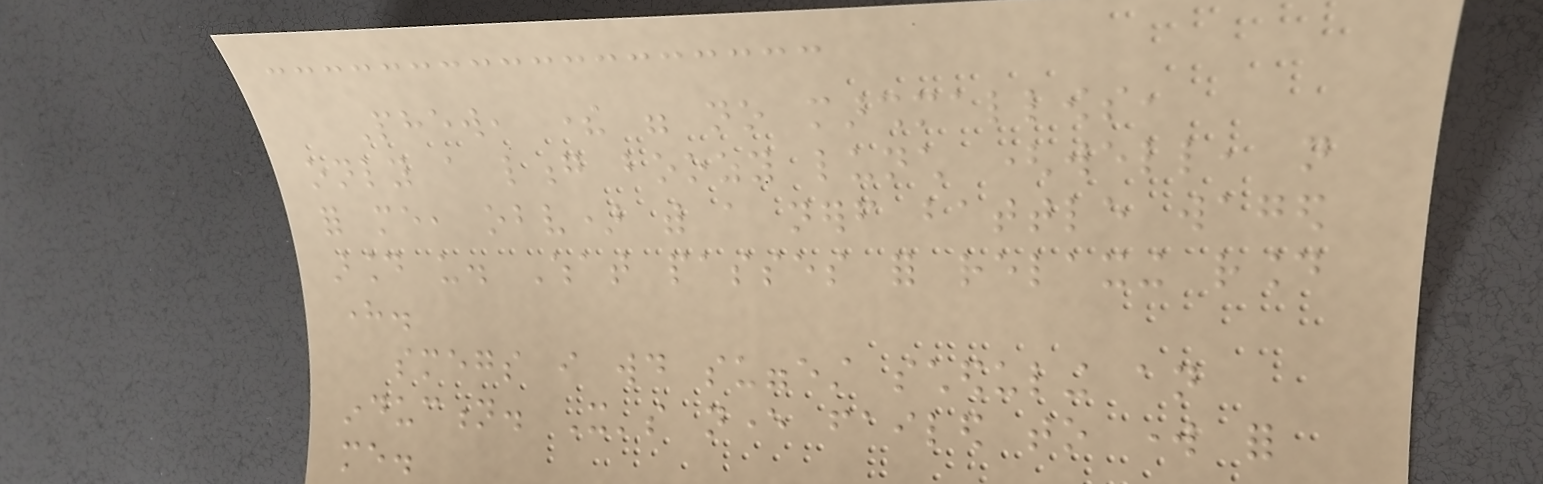Phew, there were no marshmallows,
only a long boozy lunch (well, not
for me, obv) with a nerf battle waged
around us. What passes for relaxing round
here.
smegs i would suggest scheduling an
induction. It's never failed to work for
me.
